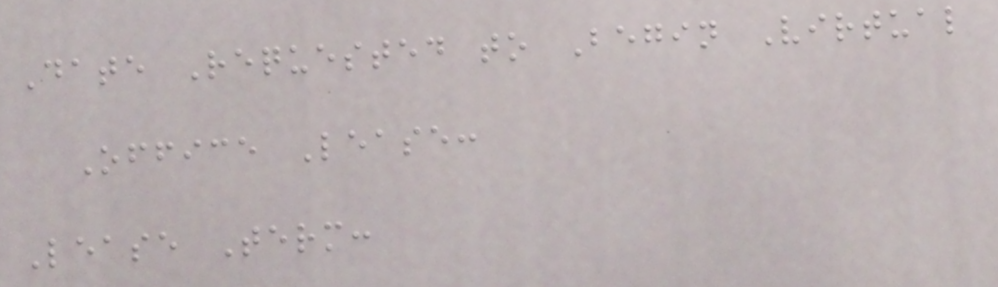Date Requested to Begin Virtual
Office Lease:
Lease Term:
